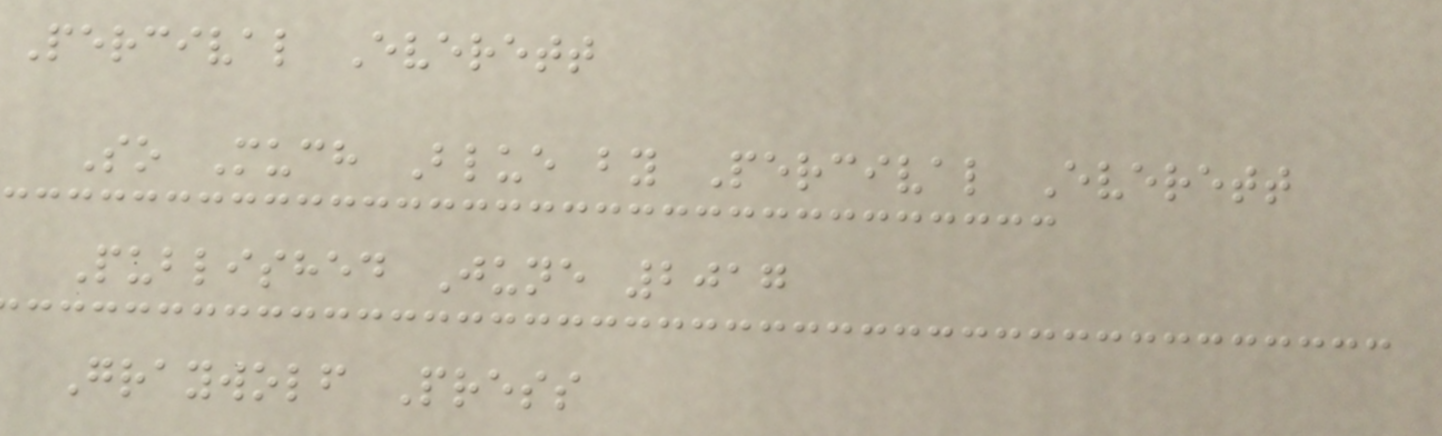Percival Everett
So Much Blue by Percival Everett
Published June 2017
Graywolf Press
